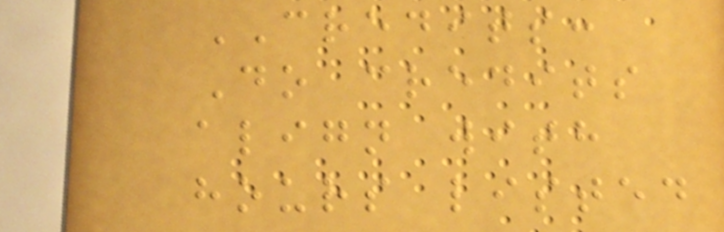CREDITS:
Do credits
align with
hours listed
